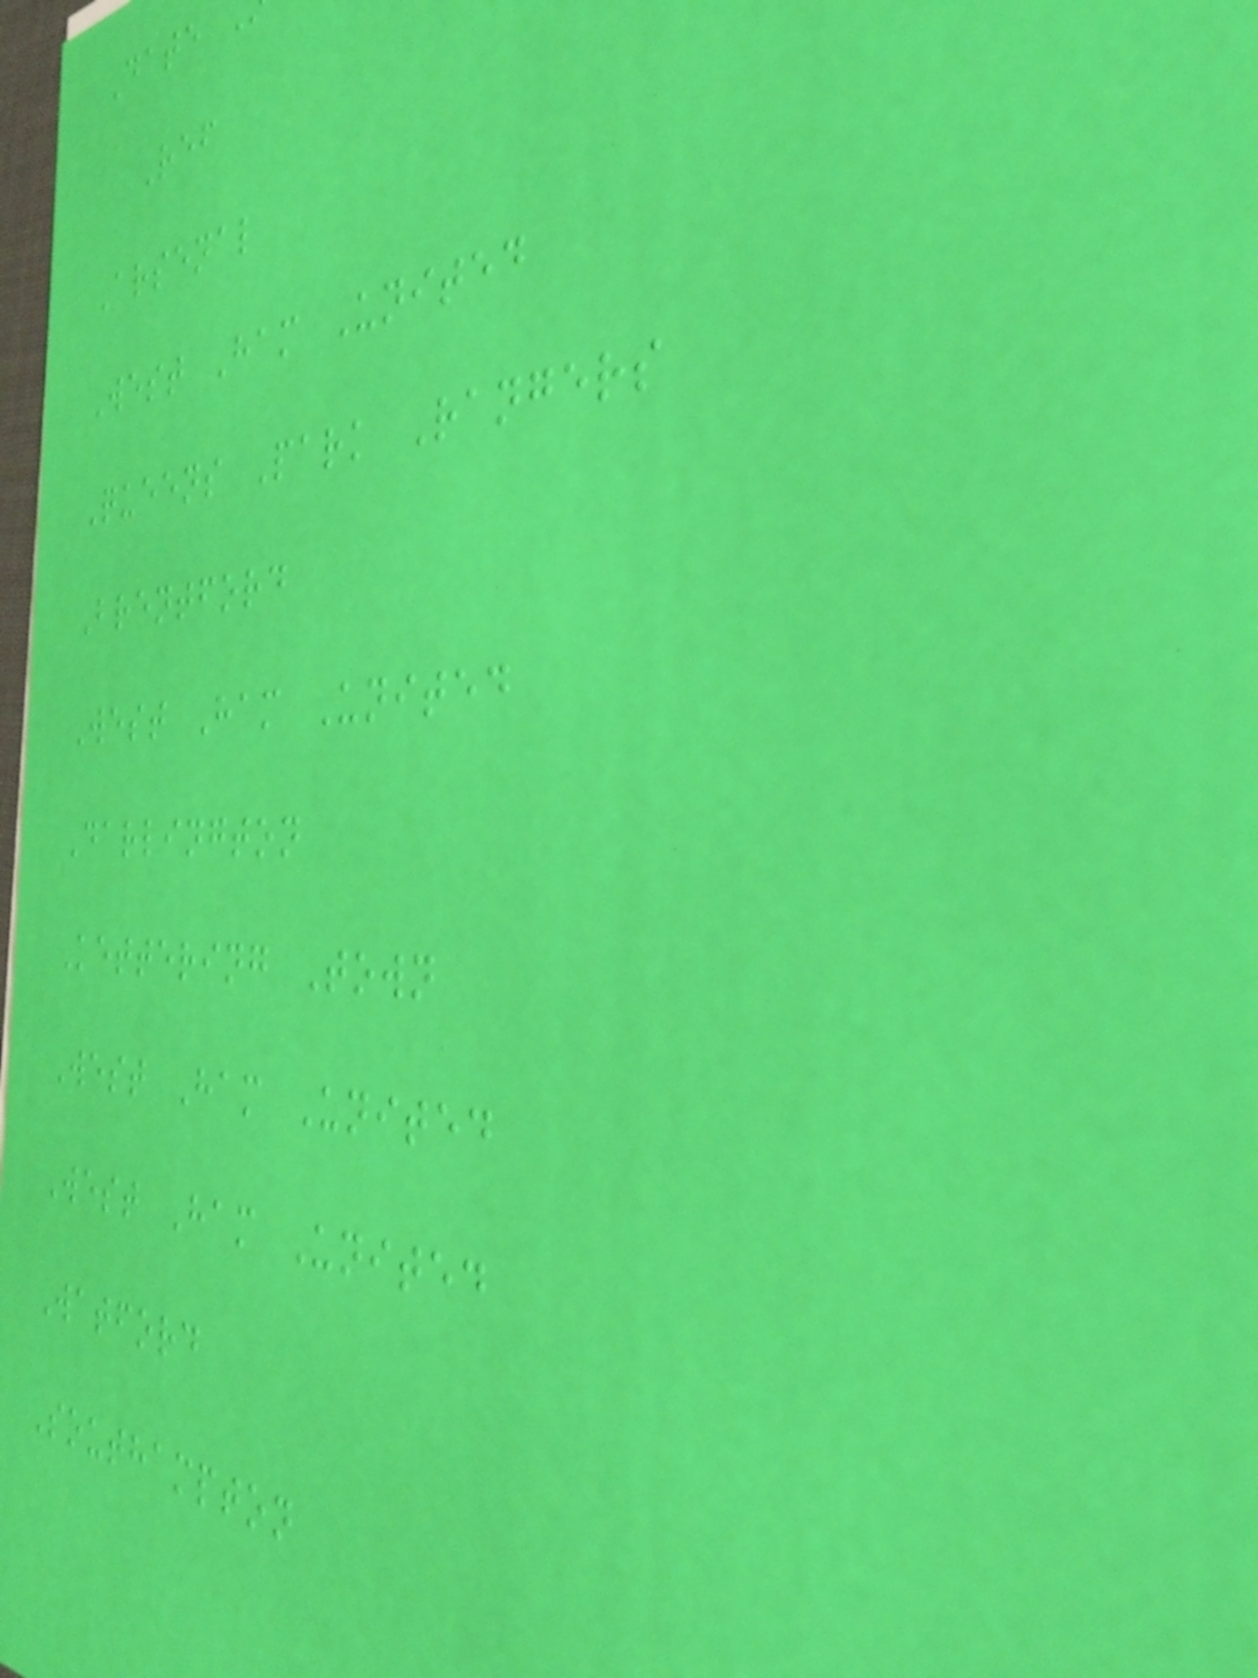Ref
Arsenal
West Ham United
Queens Park Rangers
Brentford
West Ham United
Darlington
Kettering Town
West Ham United
West Ham United
Watford
Southampton
